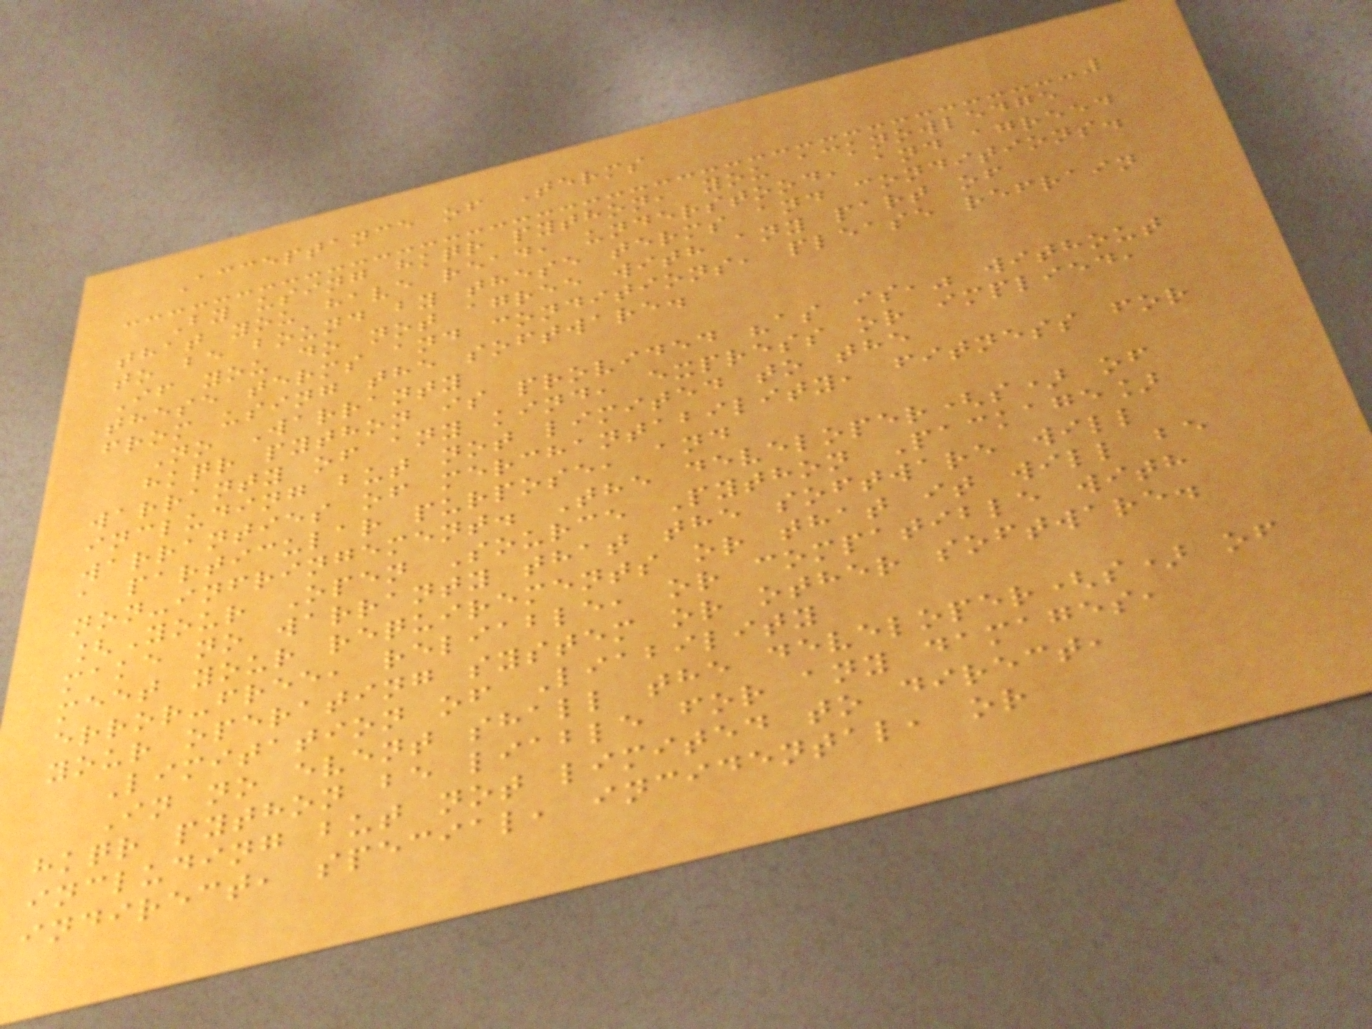Acceptance of Terms
By using hkqr python, you acknowledge
that you have read, understood, and agreed
to be bound by these terms and conditions.
If you do not agree with any part of
these terms and conditions, please refrain
from using the software.
No Warranty
hkqr python is provided "as is," without
warranty of any kind, express or implied,
including but not limited to the
warranties of merchantability, fitness for
a particular purpose, and
non-infringement. The developer(s) of
[Your Open Source Python Package]
make no warranty that the software will
meet your requirements or that it will be
error-free, reliable, or compatible with
your operating system or other software.
Limitation of Liability
In no event shall the developer(s) of
hkqr python be liable for any damages,
including but not limited to direct,
indirect, special, incidental, or
